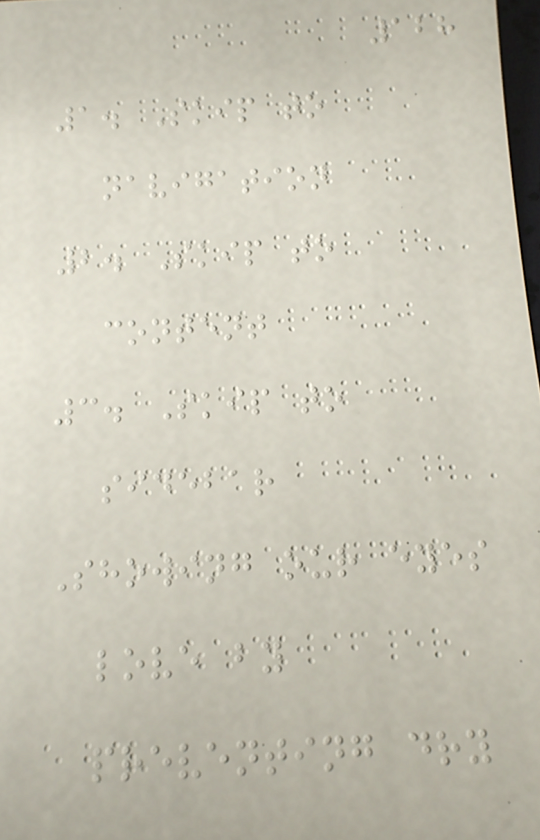128
1. Skip to
navigation
2. Skip to
content
3. Skip to
sidebar
Showing our eyes
love by
preventing dry
